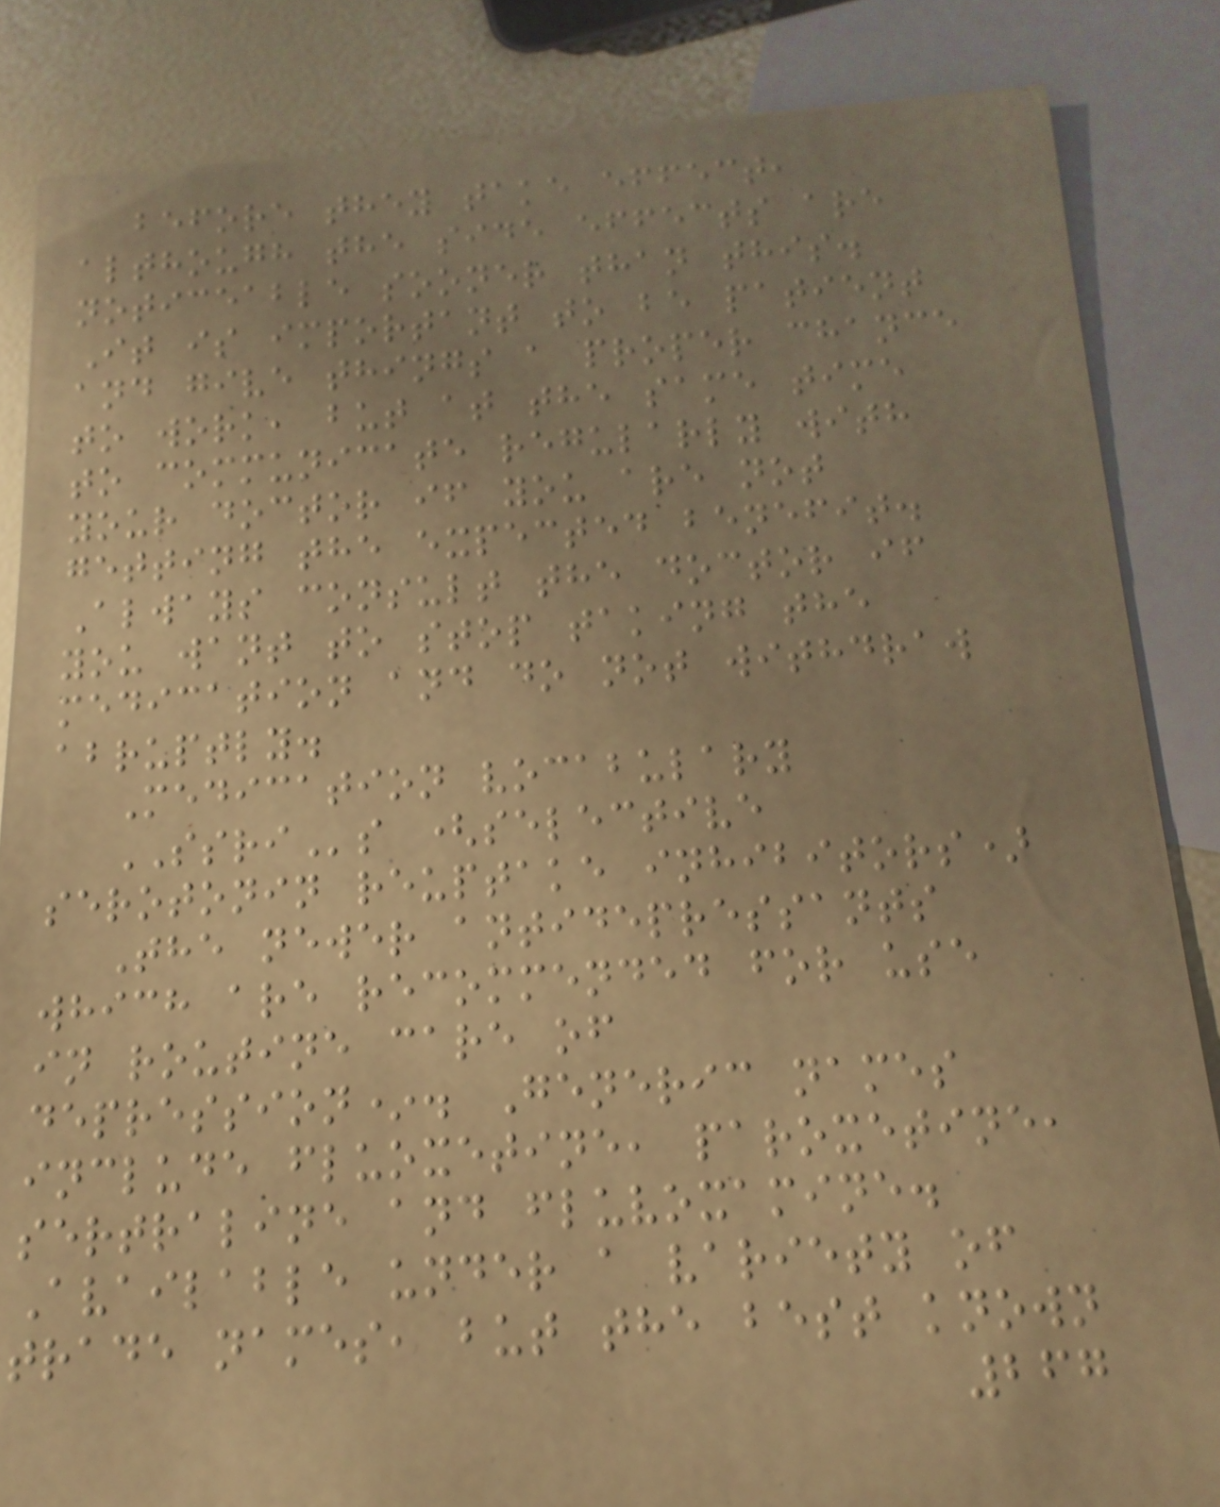before they take effect,
although the side effects are
noticeable sooner than this.
It is important to be patient
and give things a proper chance
to work, but at the same time
to communicate regularly with
your doctor if you are not
getting the expected benefit.
Always consult the doctor if
you want to stop taking the
medication and do not withdraw
abruptly.
Medication vocabulary
SSRIs (selective
serotonin reuptake inhibitors)
The newer antidepressants
which are recommended for use
in routine care of
depression*. Generic names
include fluoxetine, paroxetine,
sertraline and fluvoxamine.
Available under a variety of
trade names, but the best known
267
